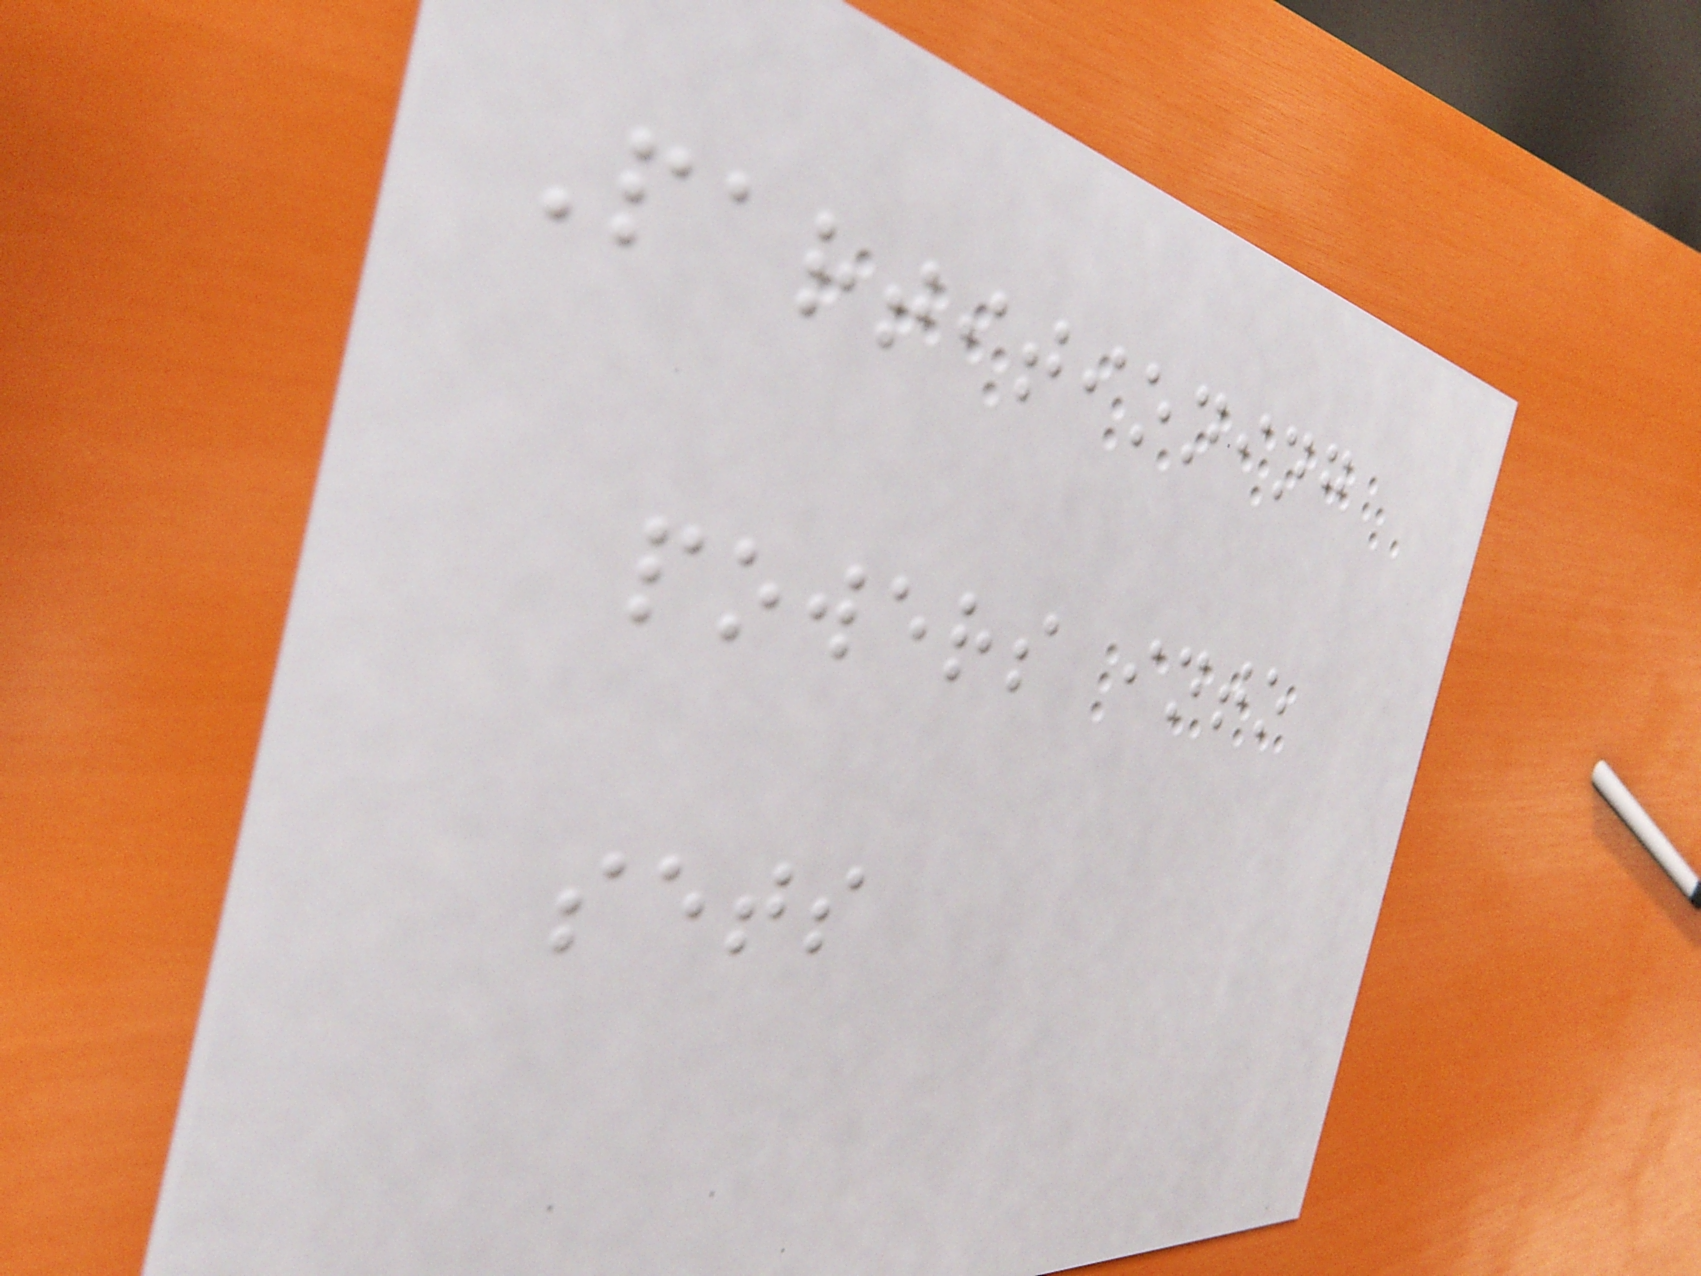Partitioning
powers into
sets
